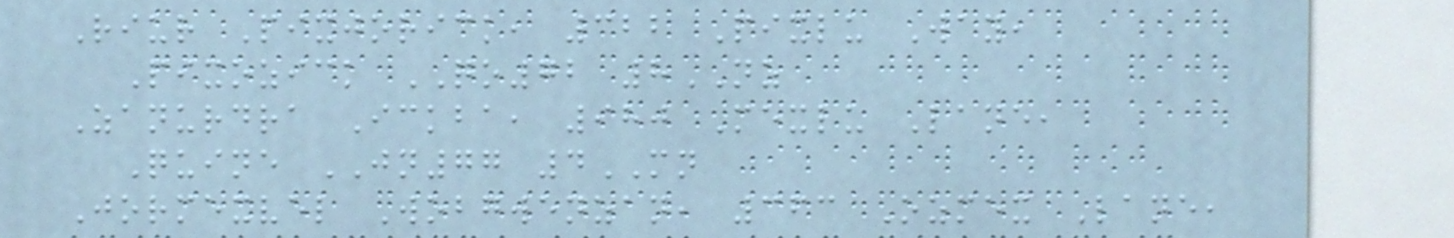Riur Pixjorick, 322 Pixlu Way,
Pixozick QO72 8NZ
Zanurdra Ickba, 980 Mexlu Lane,
Quine JN77 4MN
Jormexvel Wobgwenzan, 363 Ozmex Lane,
